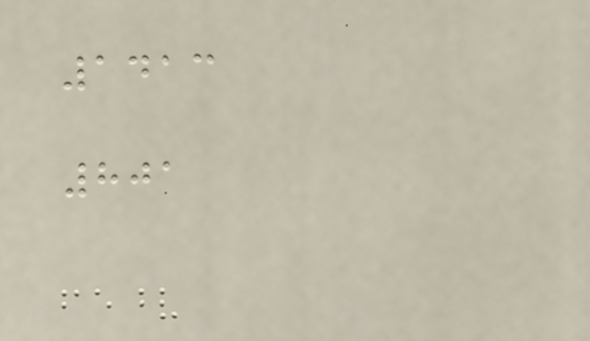1413
801
